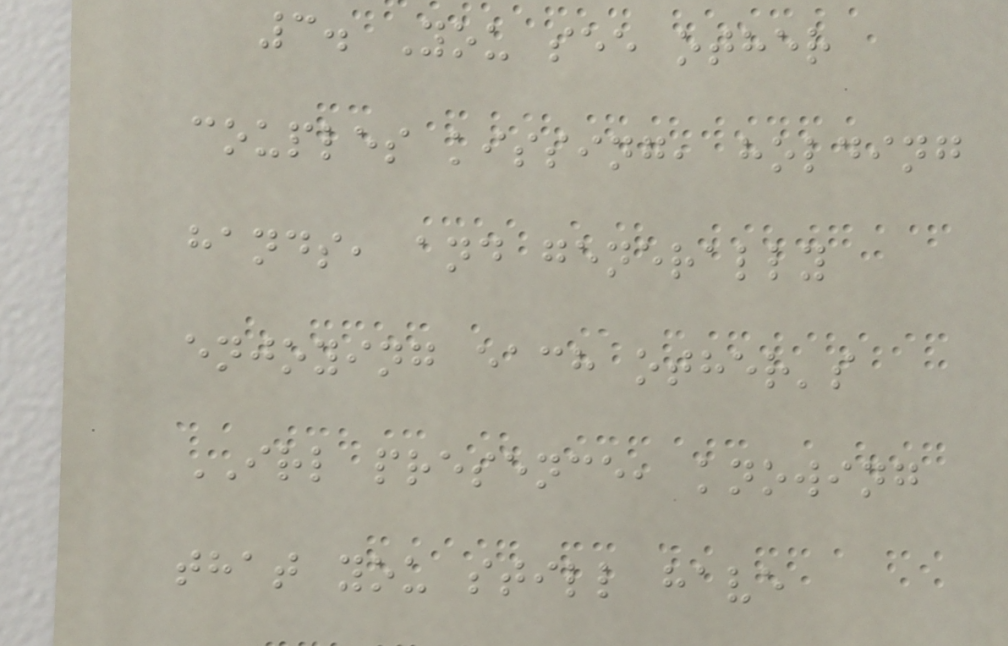3. You see other
couples kissing, holding
hands, and generally
enjoying each other's
IRL presence, knowing
that you still have
